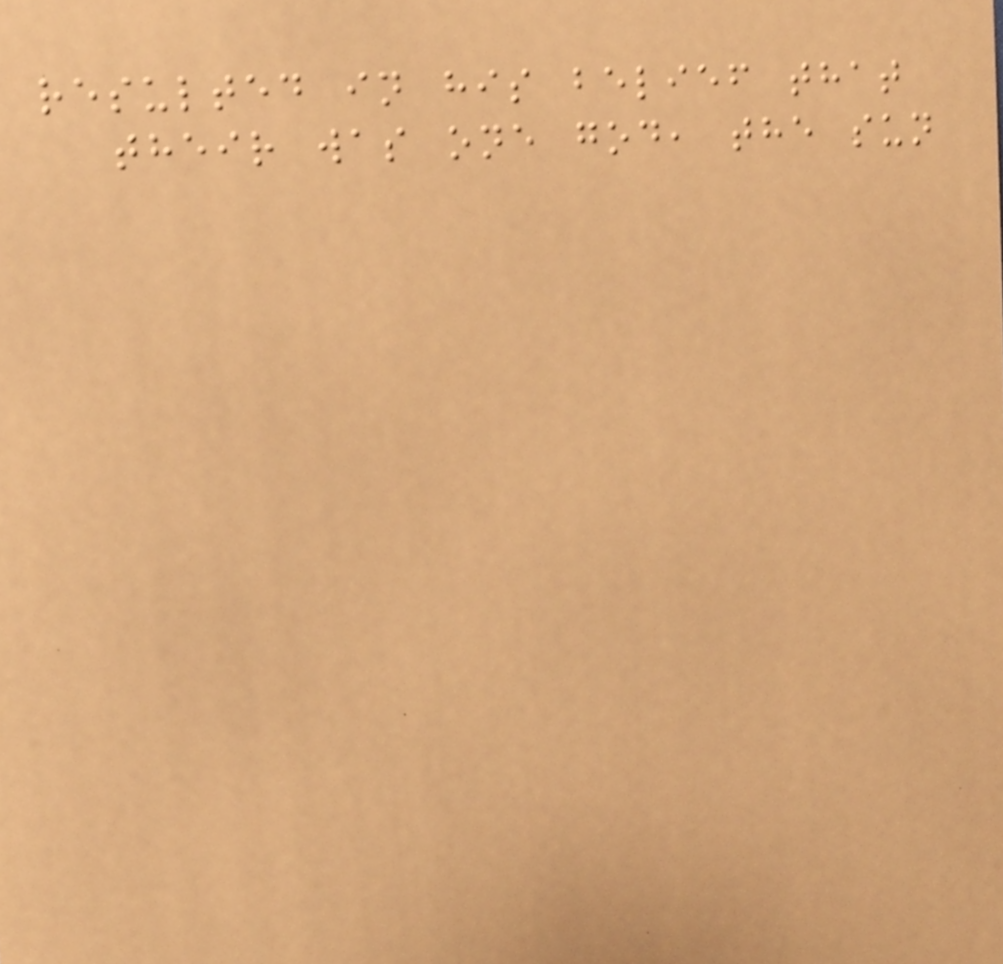resulted in his belief that
their was one god, the sun
